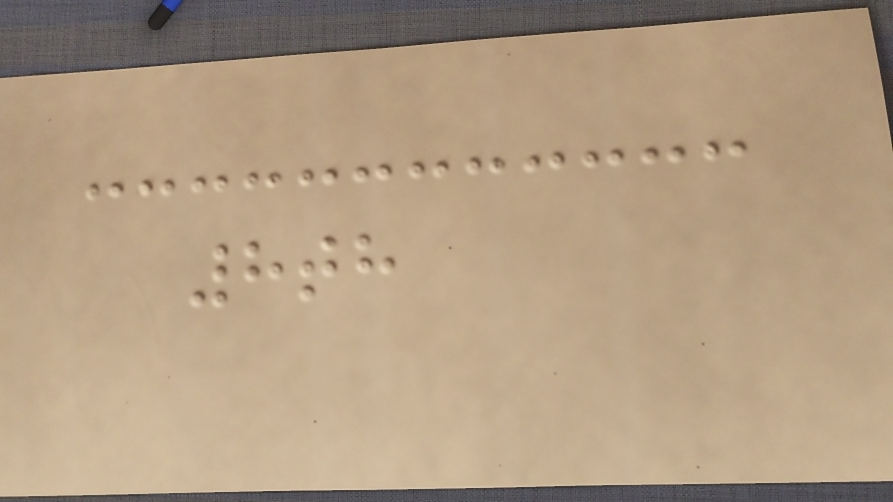8th
